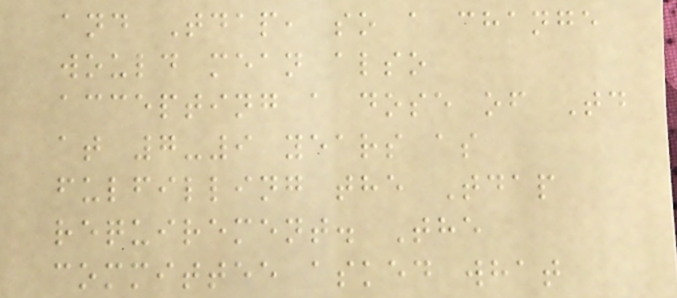and Tdap, so a change
would mean also
accepting a dose of Td
at 7-9 years as
fulfilling the Tdap
requirement. The
committee asked what
